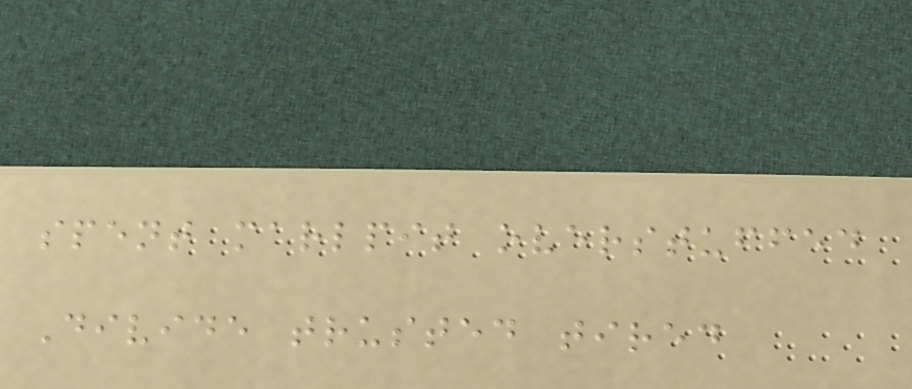spent marlpit overstuffed
Divide trusted tired
